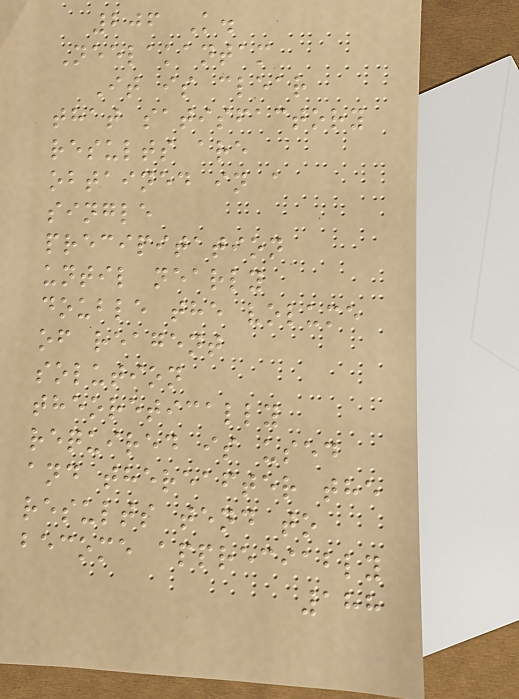206 K.
Neelakantam
It is clear
that satisfactory
results are
obtained in a
single
precipitation
until nearly
double the volume
of reagent
solution
theoretically
required is used
and thereafter the
results tend to
become appreciably
188
